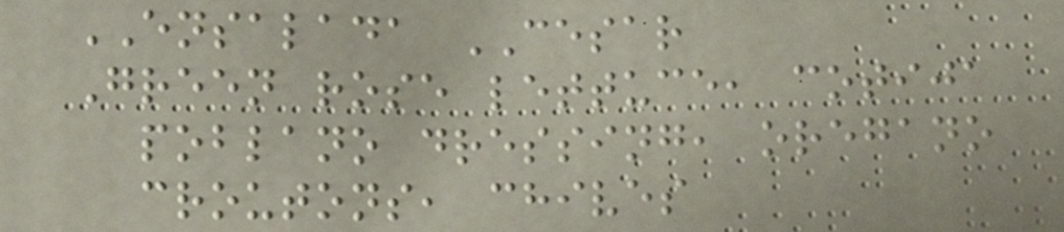ENSALADA CESAR
Green rose lettuce, cotija
poblano dressing, oregano
croutons, chives
